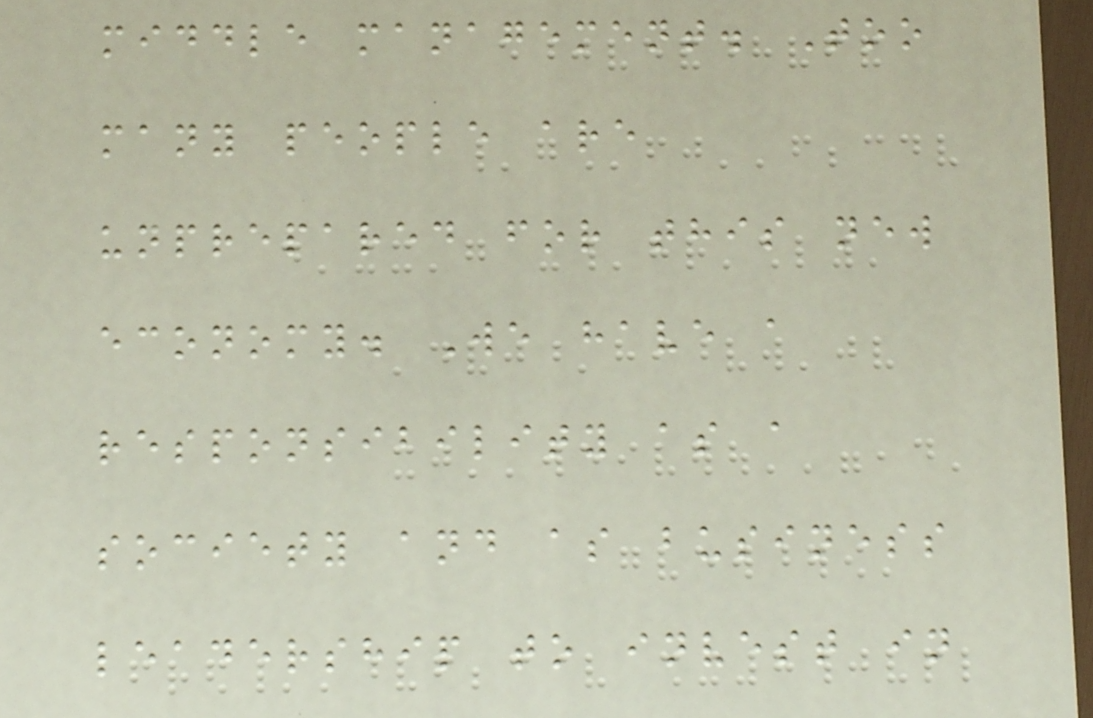middle management. Too
many people are
unprepared for this new
economy. We have a
responsibility as a
society and as business
leadership to invest in
